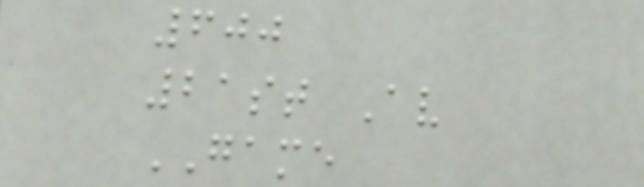600
21st Av
GAME
